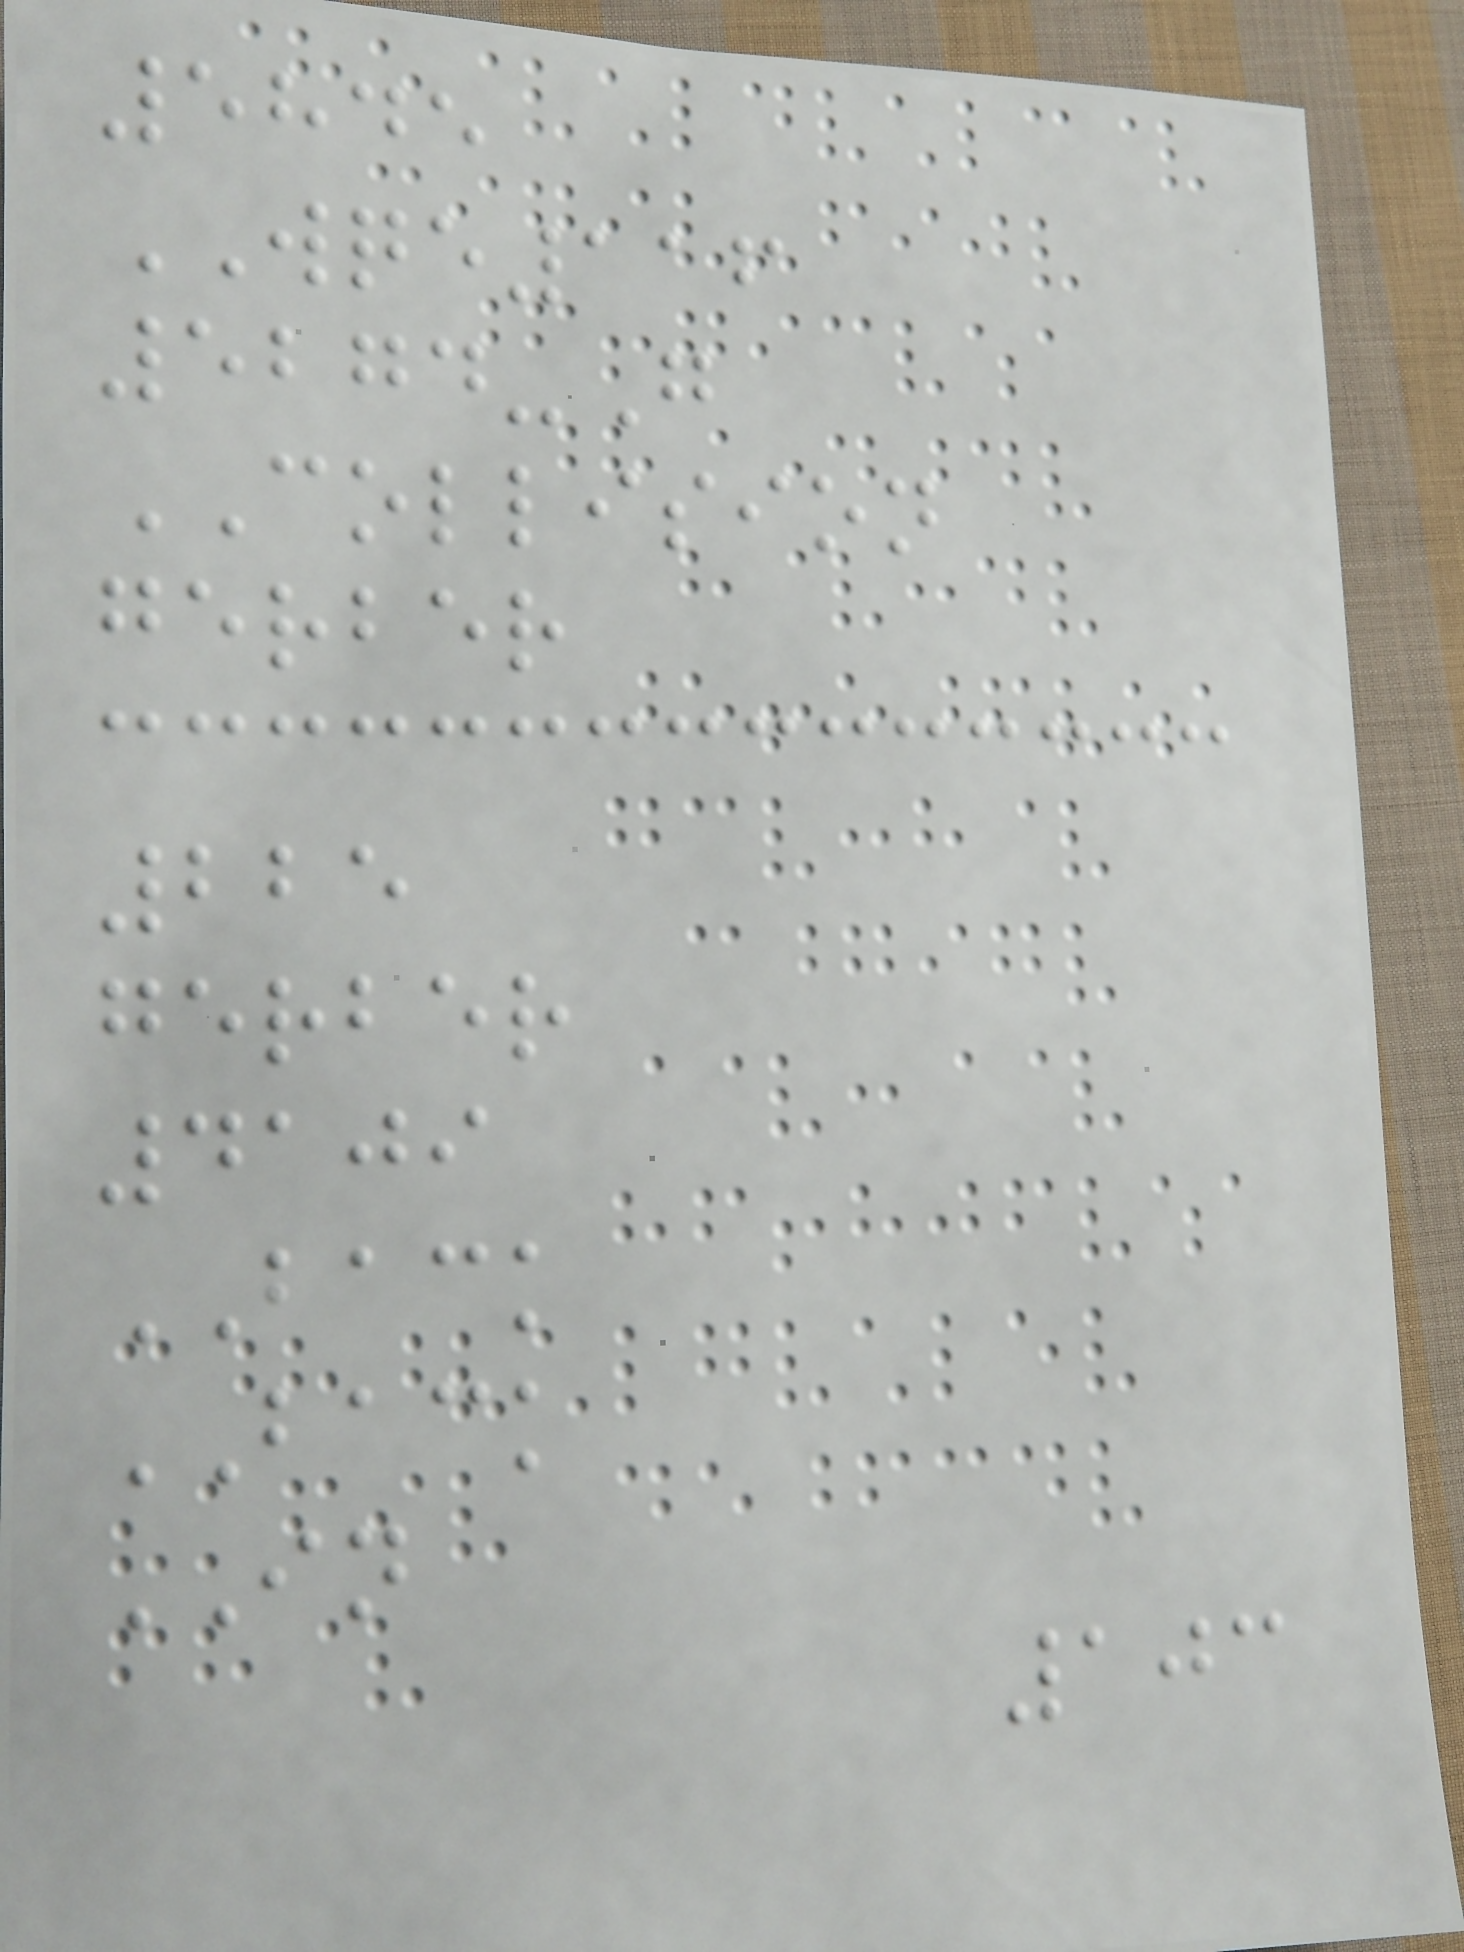5845
WQE116
5274-G
COLLISION
gerber
225
gerber
4109
BACK
BACK
IN
103
